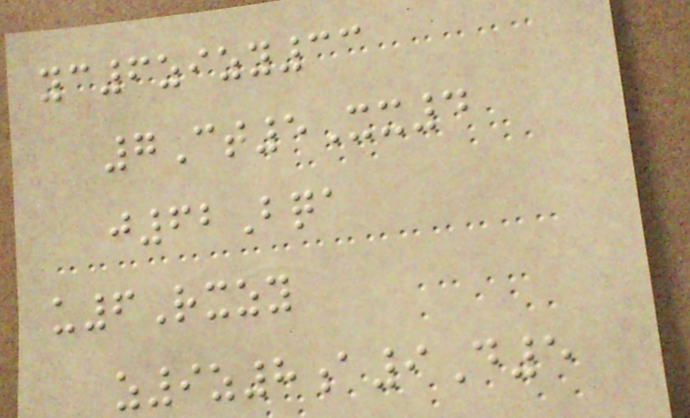yc6zizy33
7Ct5Xx4
j62Bqa
u6Rxzy
z9z8a9D5
